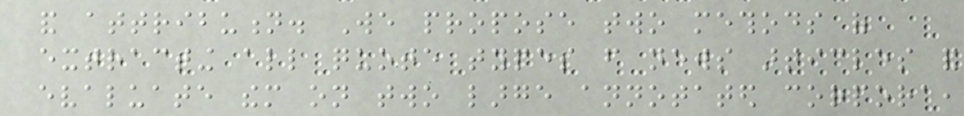and attribution. We propose two methods of
extracting all quote types from news articles and
evaluate them on two large annotated corpora,
